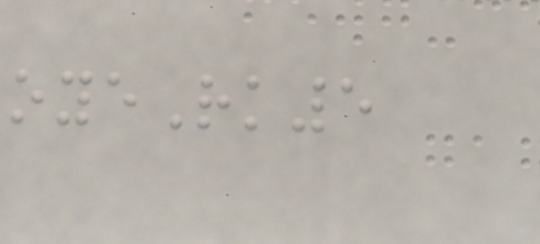oyeRk5
